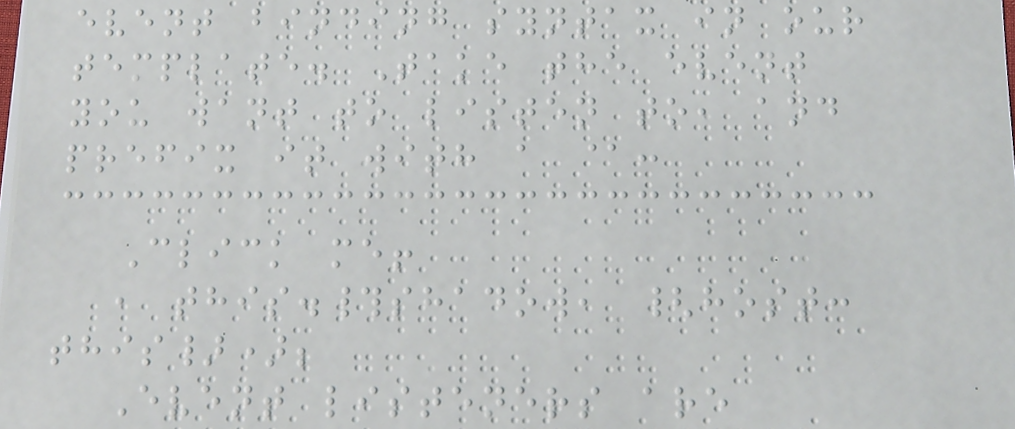event binding syntax in our
template. Take the event
you want to listen to, and
prefix it with a @:
Click me!
, this.#shadow, {host:
this});
Event listeners are
